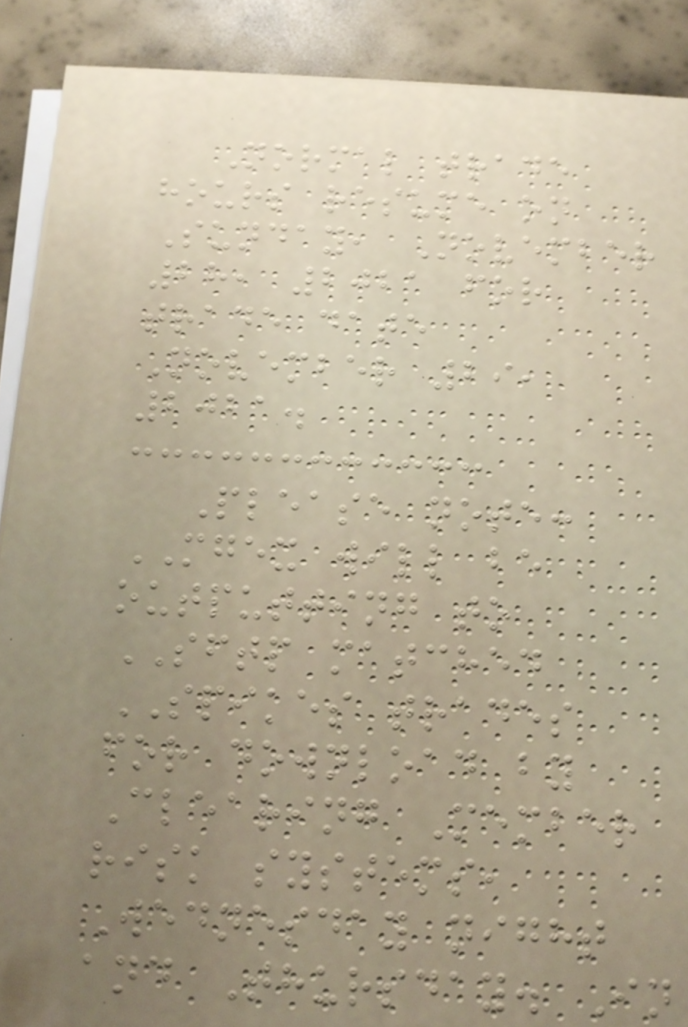Normal trade
hours resume on
Sunday, November
28, 2021 for
trade date
November 29,
2021.
Please note:
MGEX will be
outputting to
SFTP matched
SPIKES trades
for download by
Clearing Member
risk systems,
Wednesday night
and Thursday. In
